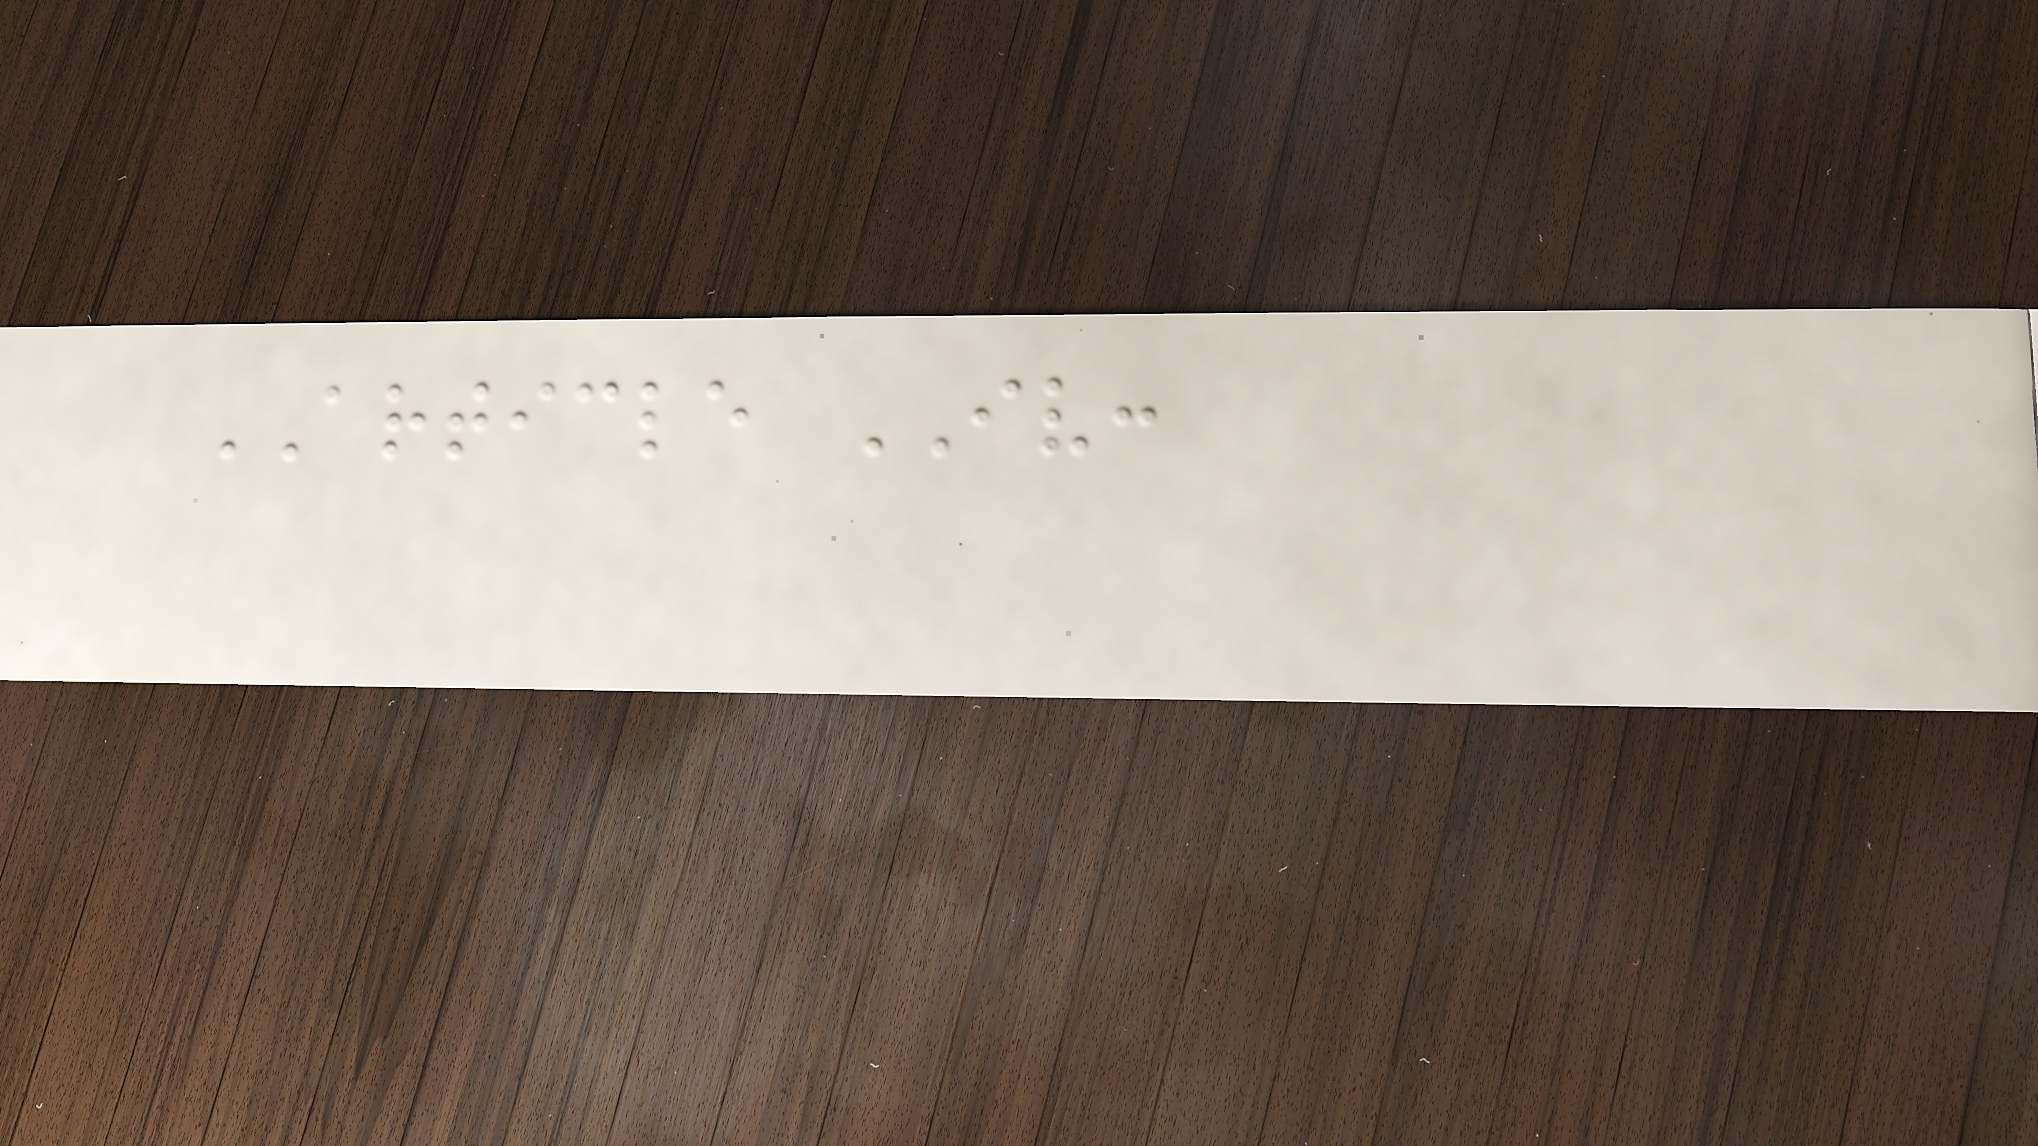ARTICLE IV:
